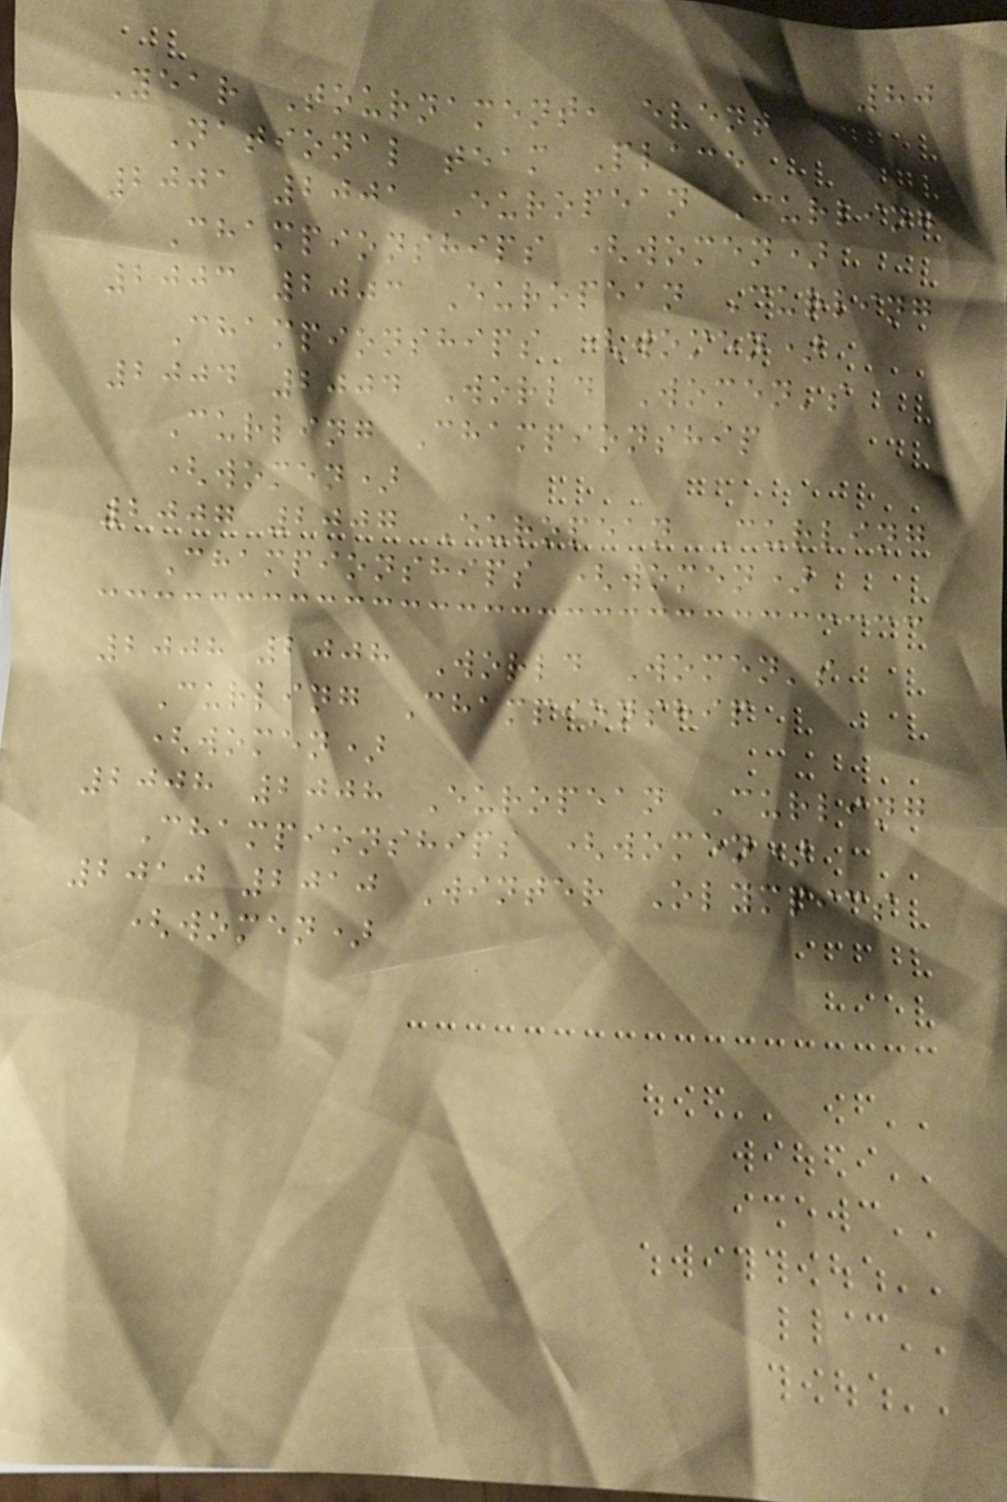80
Year Tournament, event
National team Place
2001 2001 European Curling
Championships (women)
2003 2003 European Curling
Championships (women)
2004 2004 World Women's
Curling Championship
(women)
2007 2007 European Curling
Championships (women)
2008 2008 World Women's
Curling Championship
(women)
2008 2008 European Curling
Championships (women)
2010 2010 Winter Olympics
(women)
